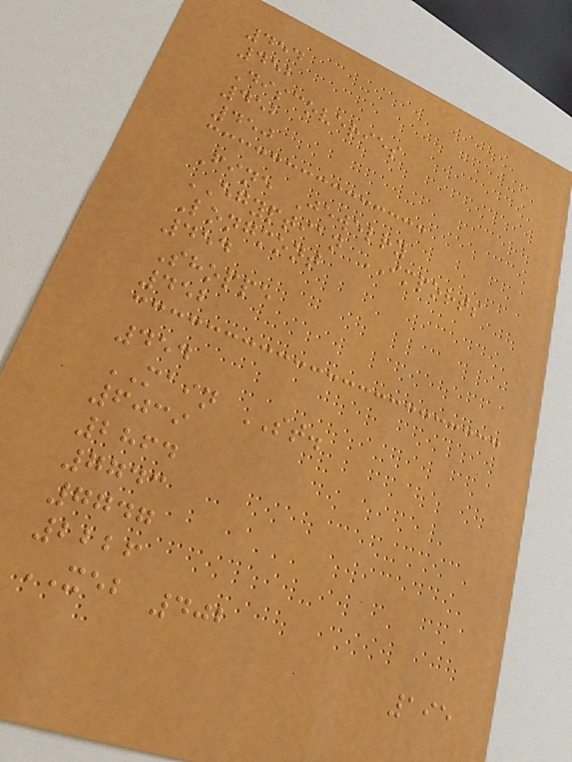454
452
Discoveries
452
450
Fine Jewelry
EGYPTIAN IMPORTS
Longmont
454
Shoppe
452
454
MAIN ST.
6039
2864
7743
7747
2226
XEB 402
195
